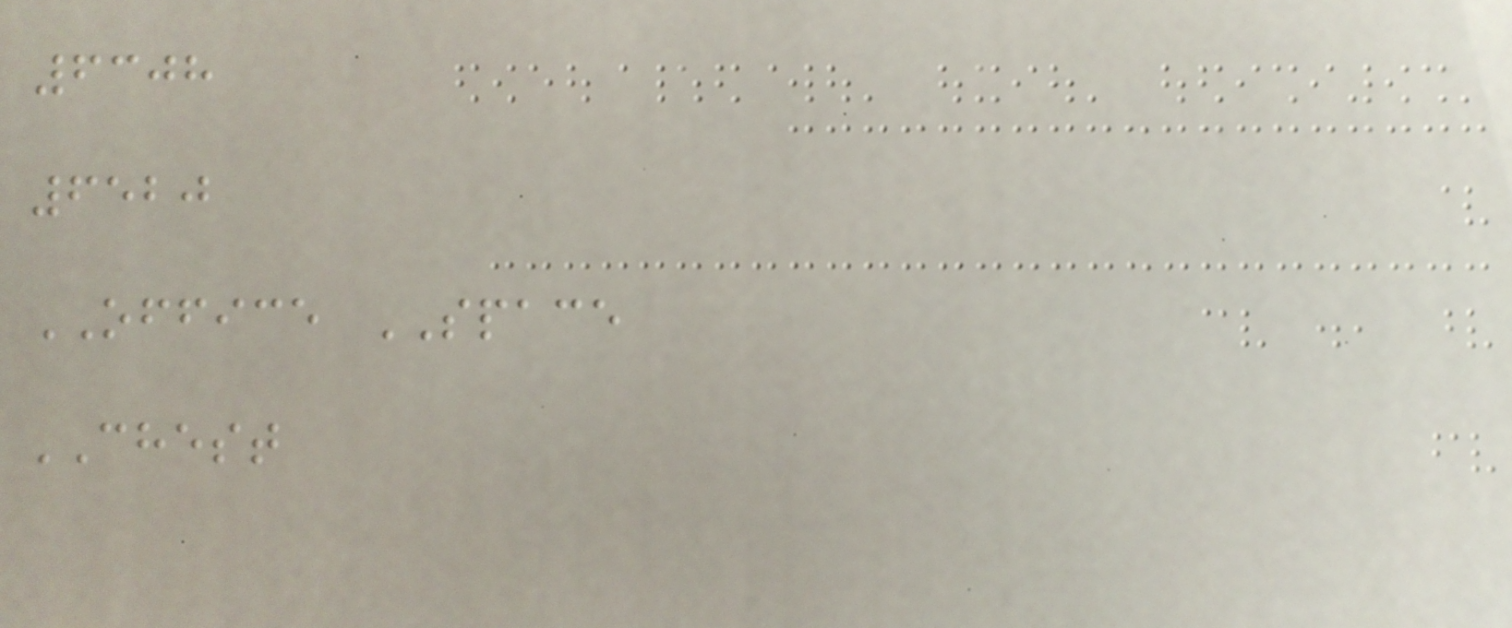6308
6520
OFFICE SPACE
CHEST
